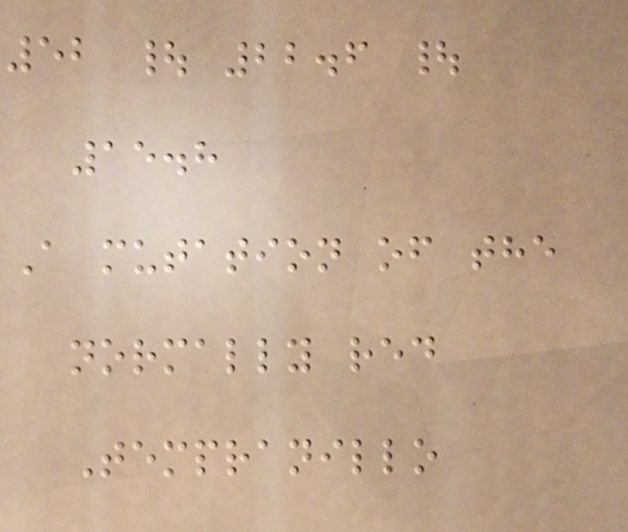52 | 22.6 |
15.8
A mutation of the
normally red
Tempranillo
